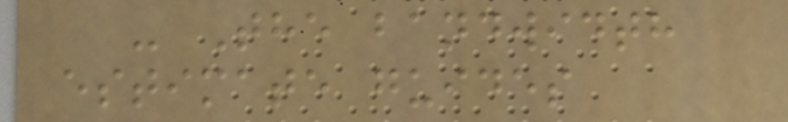- The bandwidth
estimate guides
